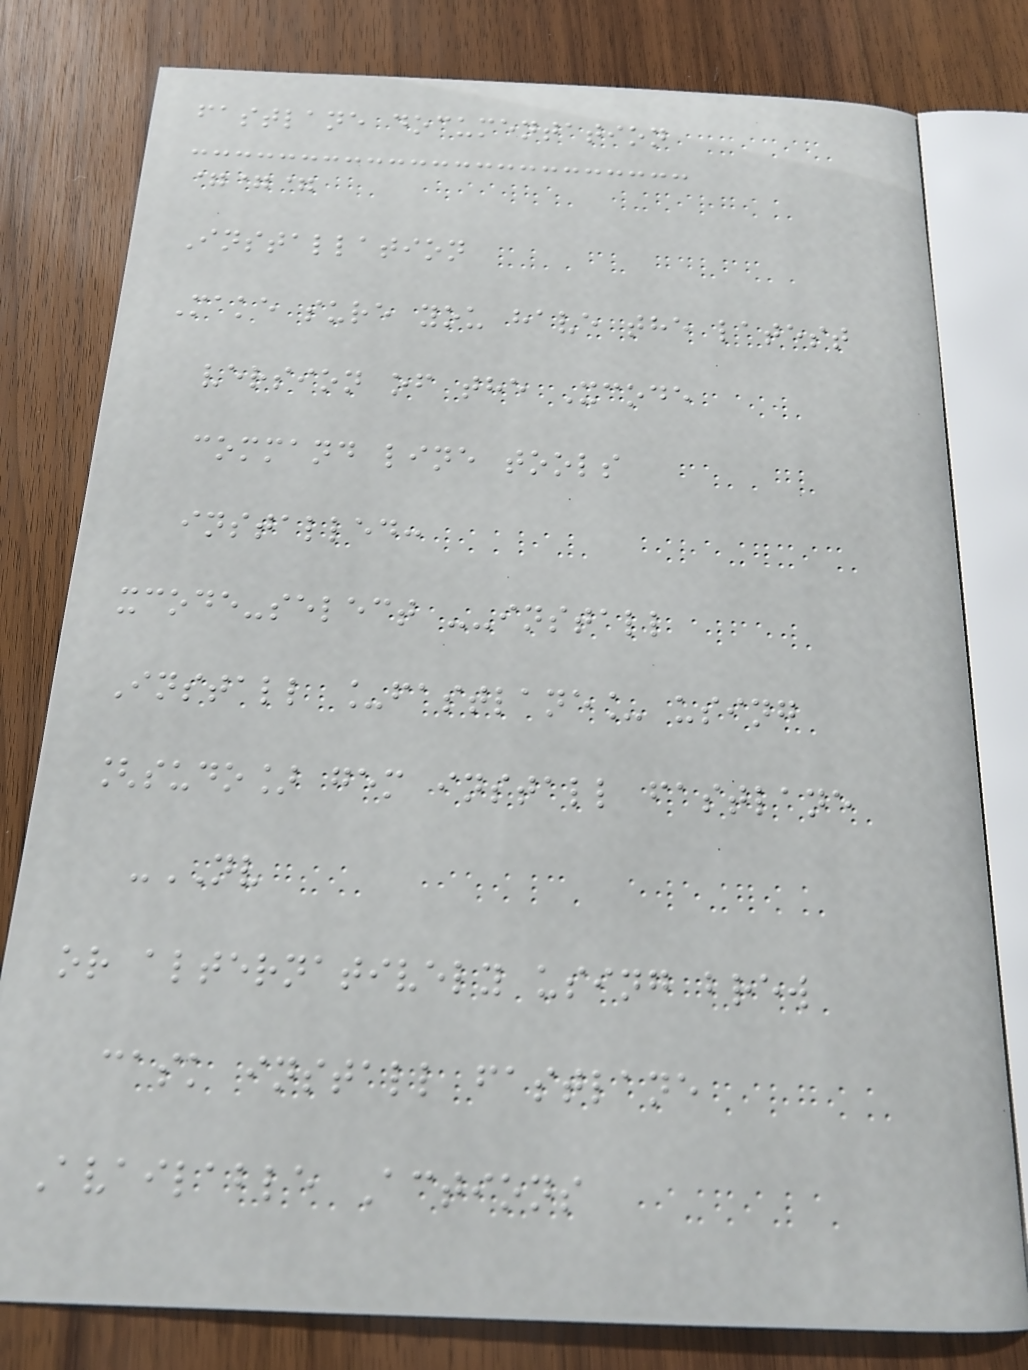fastlane documentation
===
Installation
Make sure you have the latest
version of the Xcode
command line tools
installed:
xcode-select --install
Install _fastlane_ using
[sudo] gem install fastlane
-NV
or alternatively using brew
cask install fastlane
Available Actions
